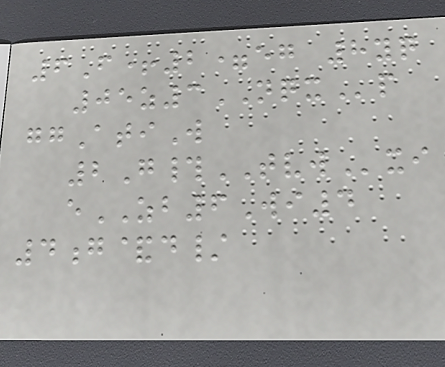6F+2=eg 8yq
05z3NQXp
ggAtiW
2G#TVWxi
eZB6Wi4
4g&d/
